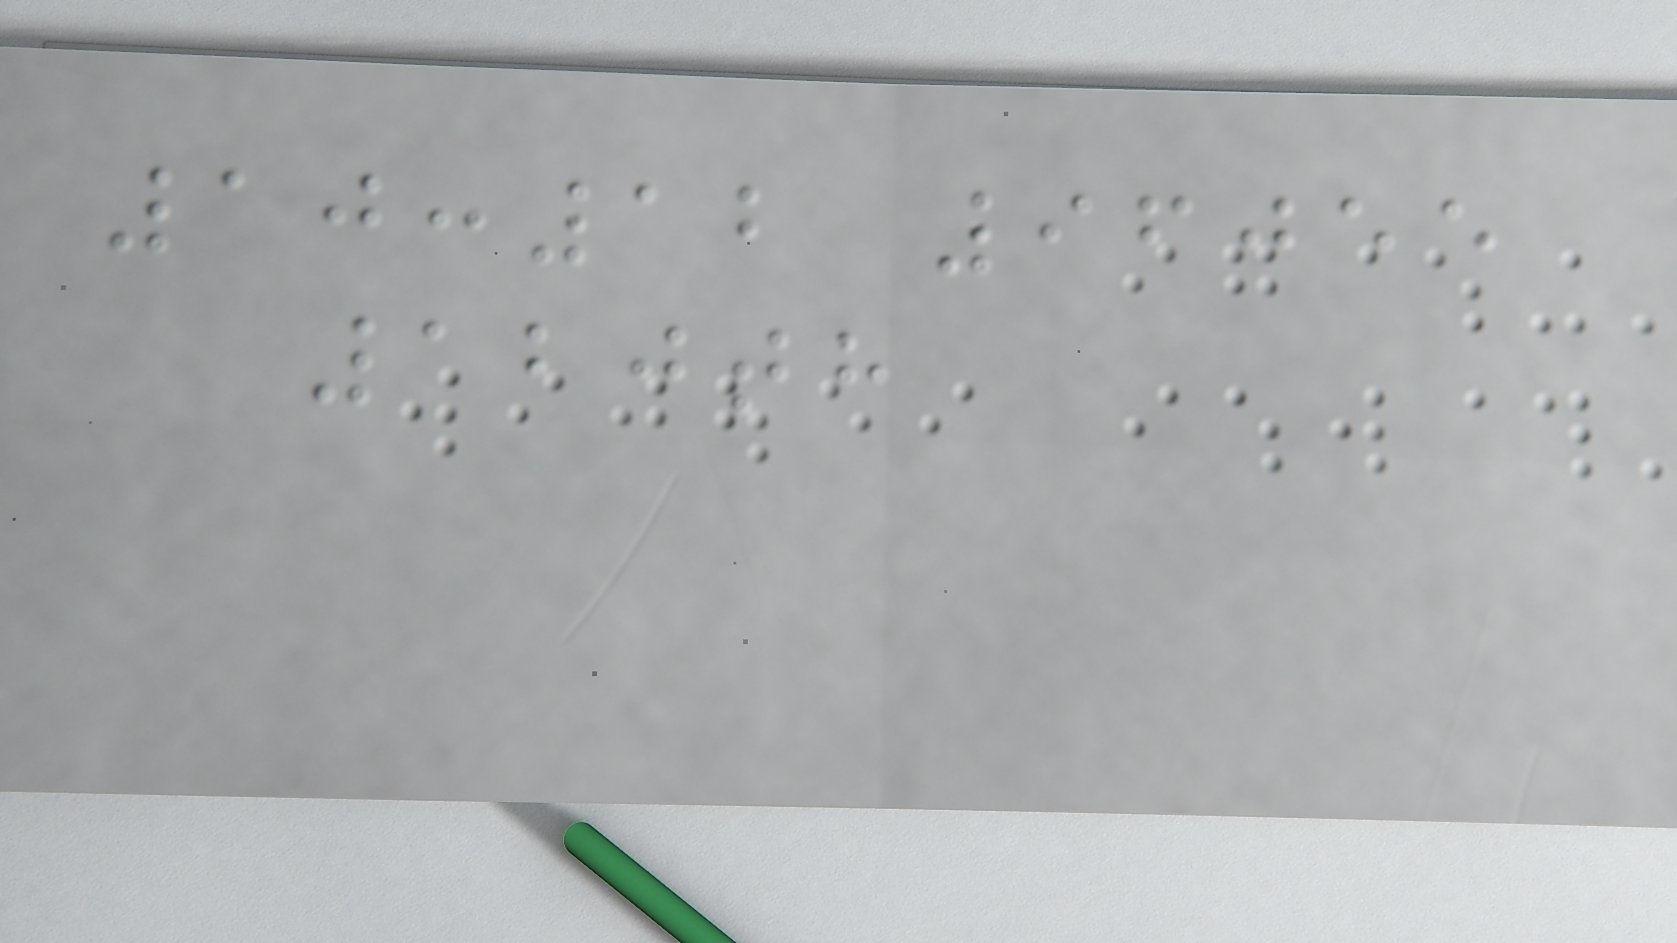10:12 96055
120th
